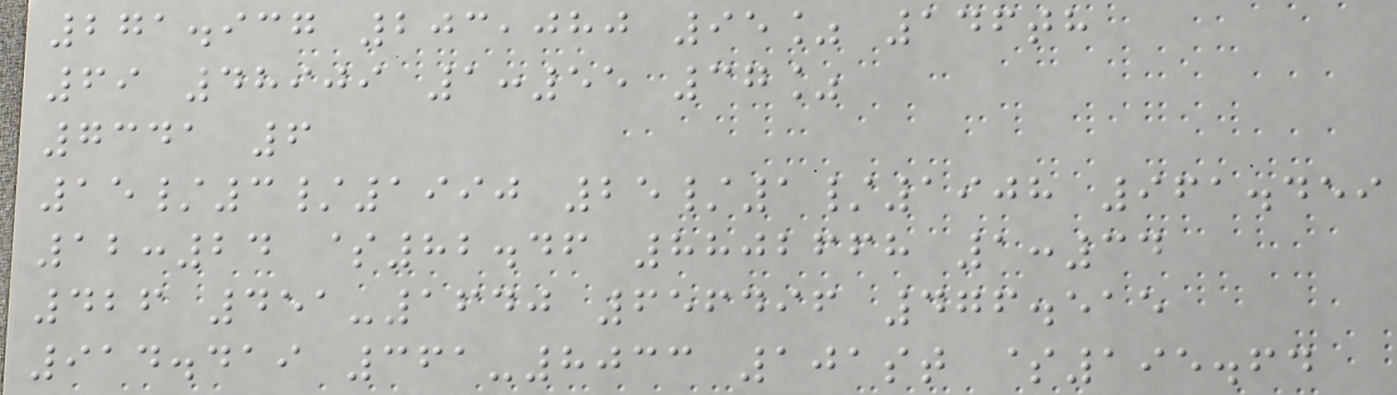271.937 203,080 95% 146th
69 48909 1:55 37%
7341 6
15/3/1990 25/1/1908 961.459
12:24 $82.46 8802668 1:34
426 451-1640 656496 476.515
914.419 361-8033 101st $195.64
